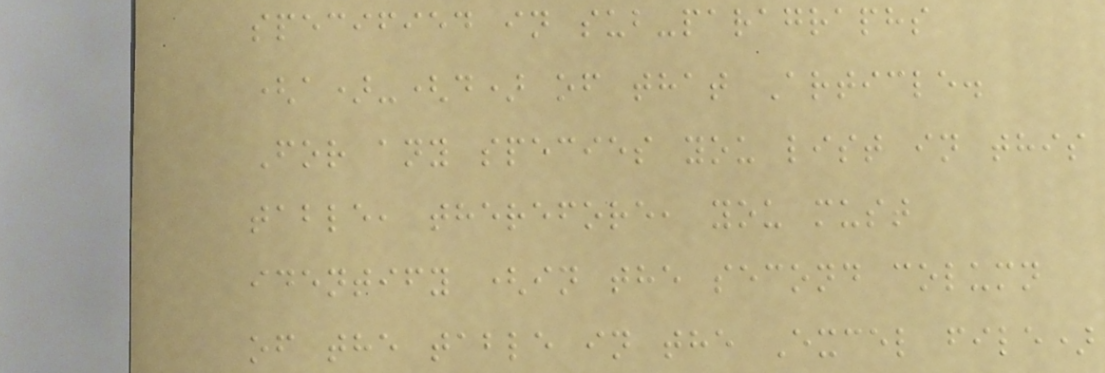specified in sub-paragraphs
(a)-(d) of that Article.
For any species you list in this
table, therefore, you must
identify (in the second column
of the table in the Excel file)
